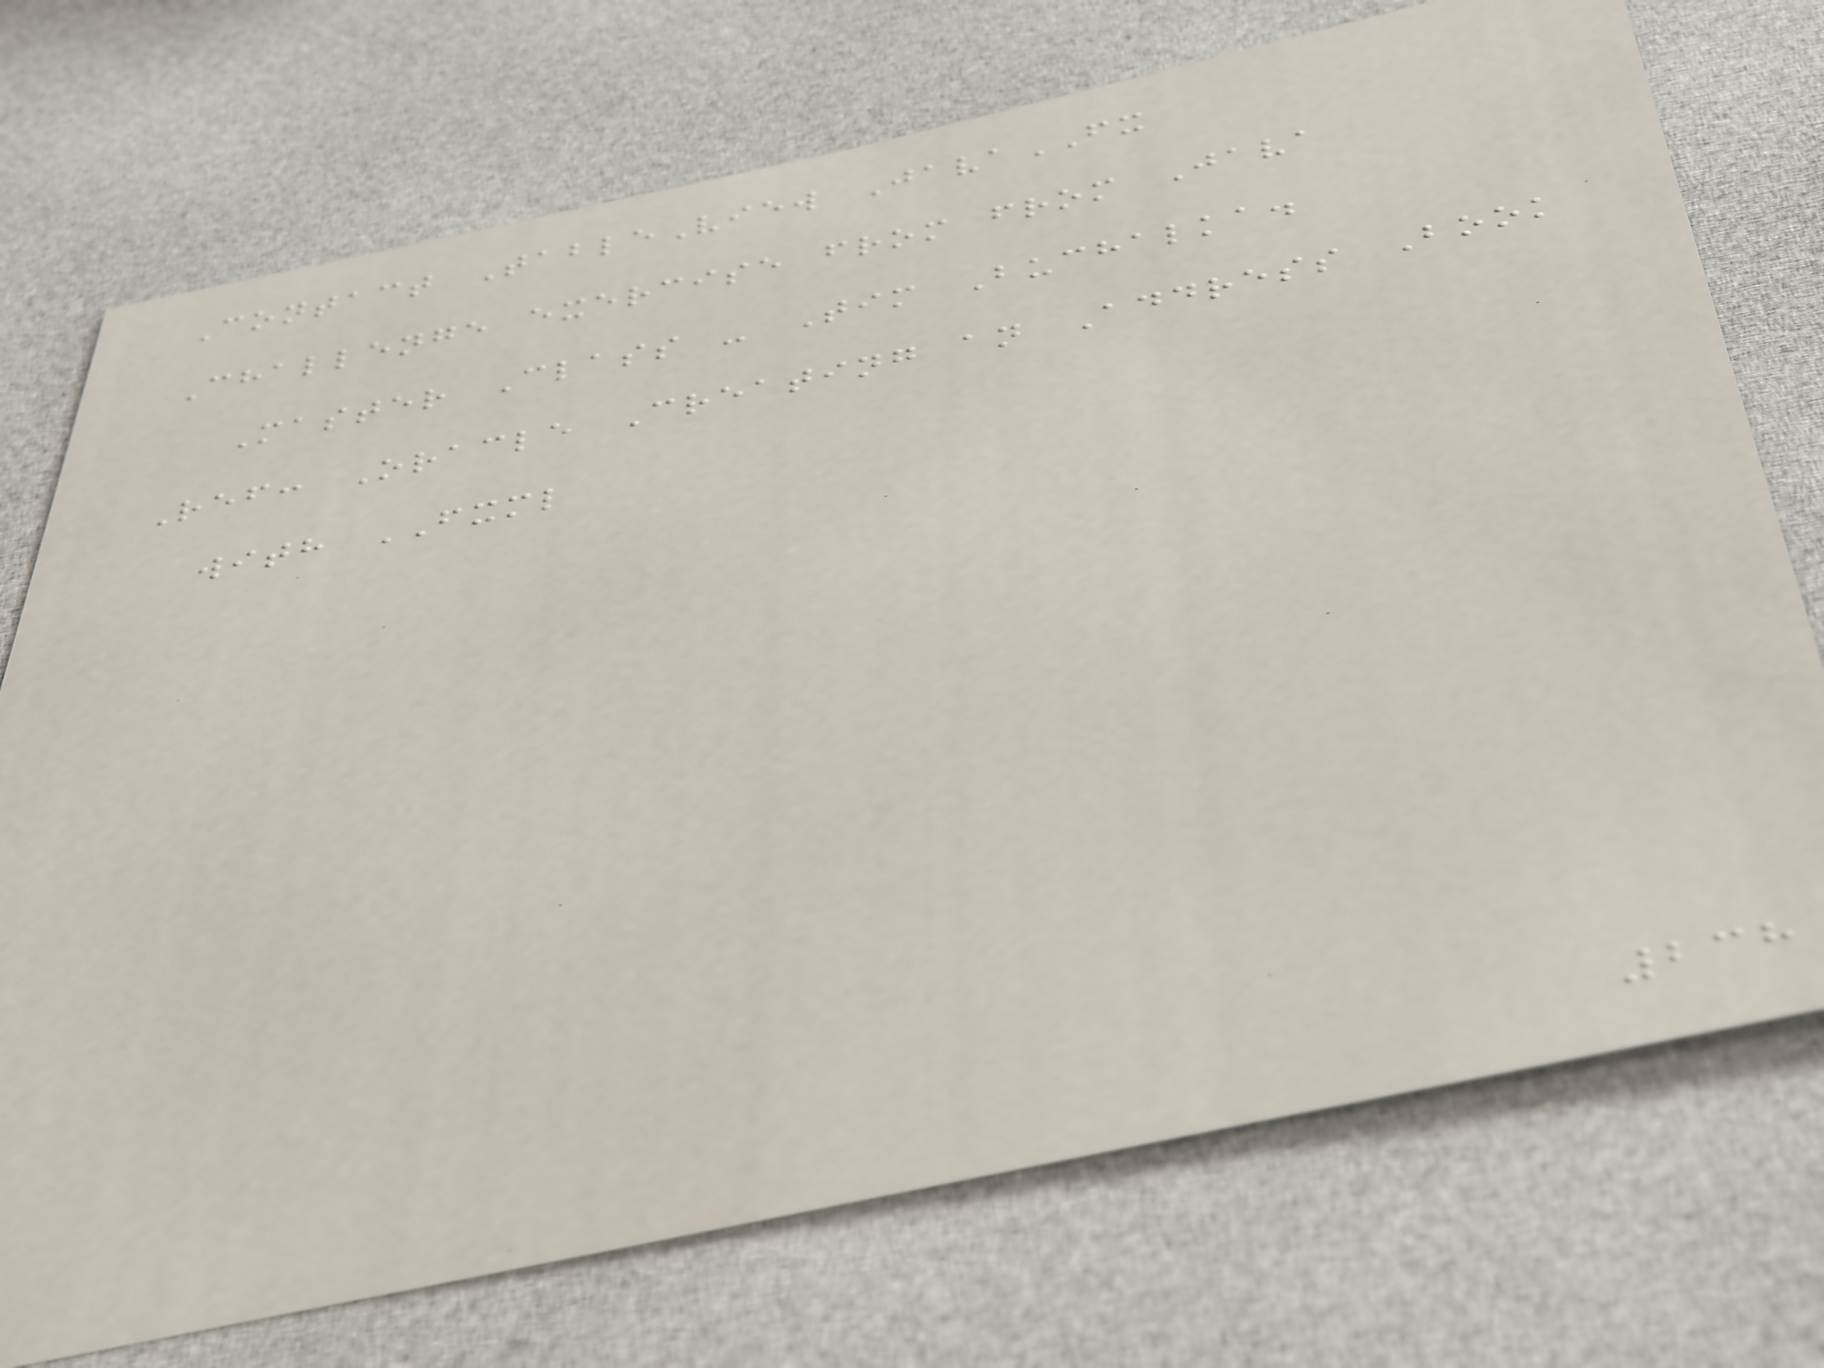Contact TableView JavaFX
Challenge exercise from from Java
Master Class - Tim Buchalka.
Ref: Oracle Creating an Address Book
with FXML
238
